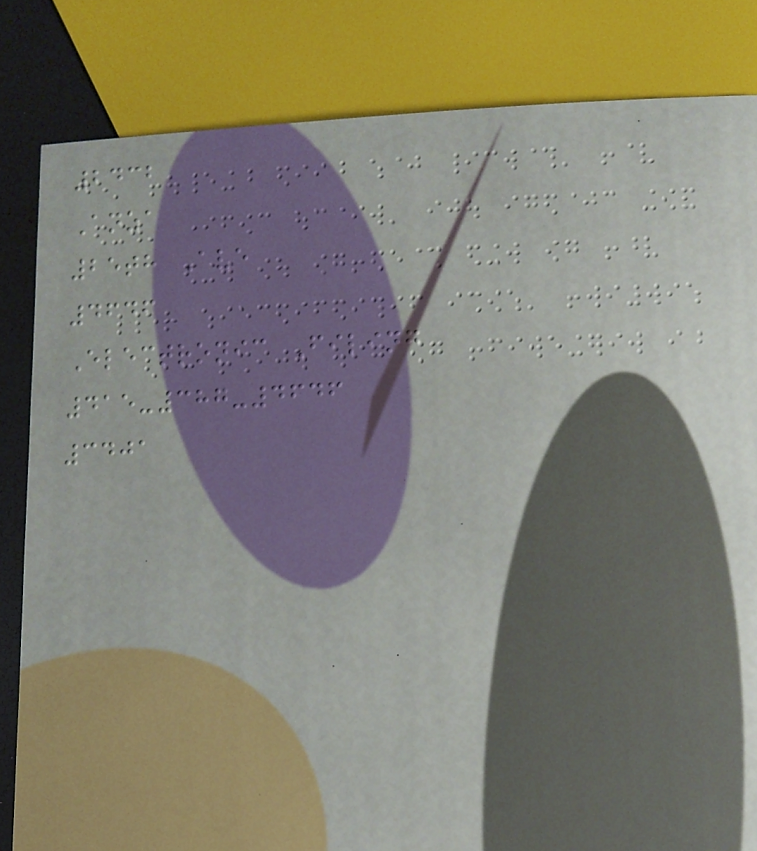2432
Anza
25th Ave
4646
Electronic Filing
415-387-4646
3401
